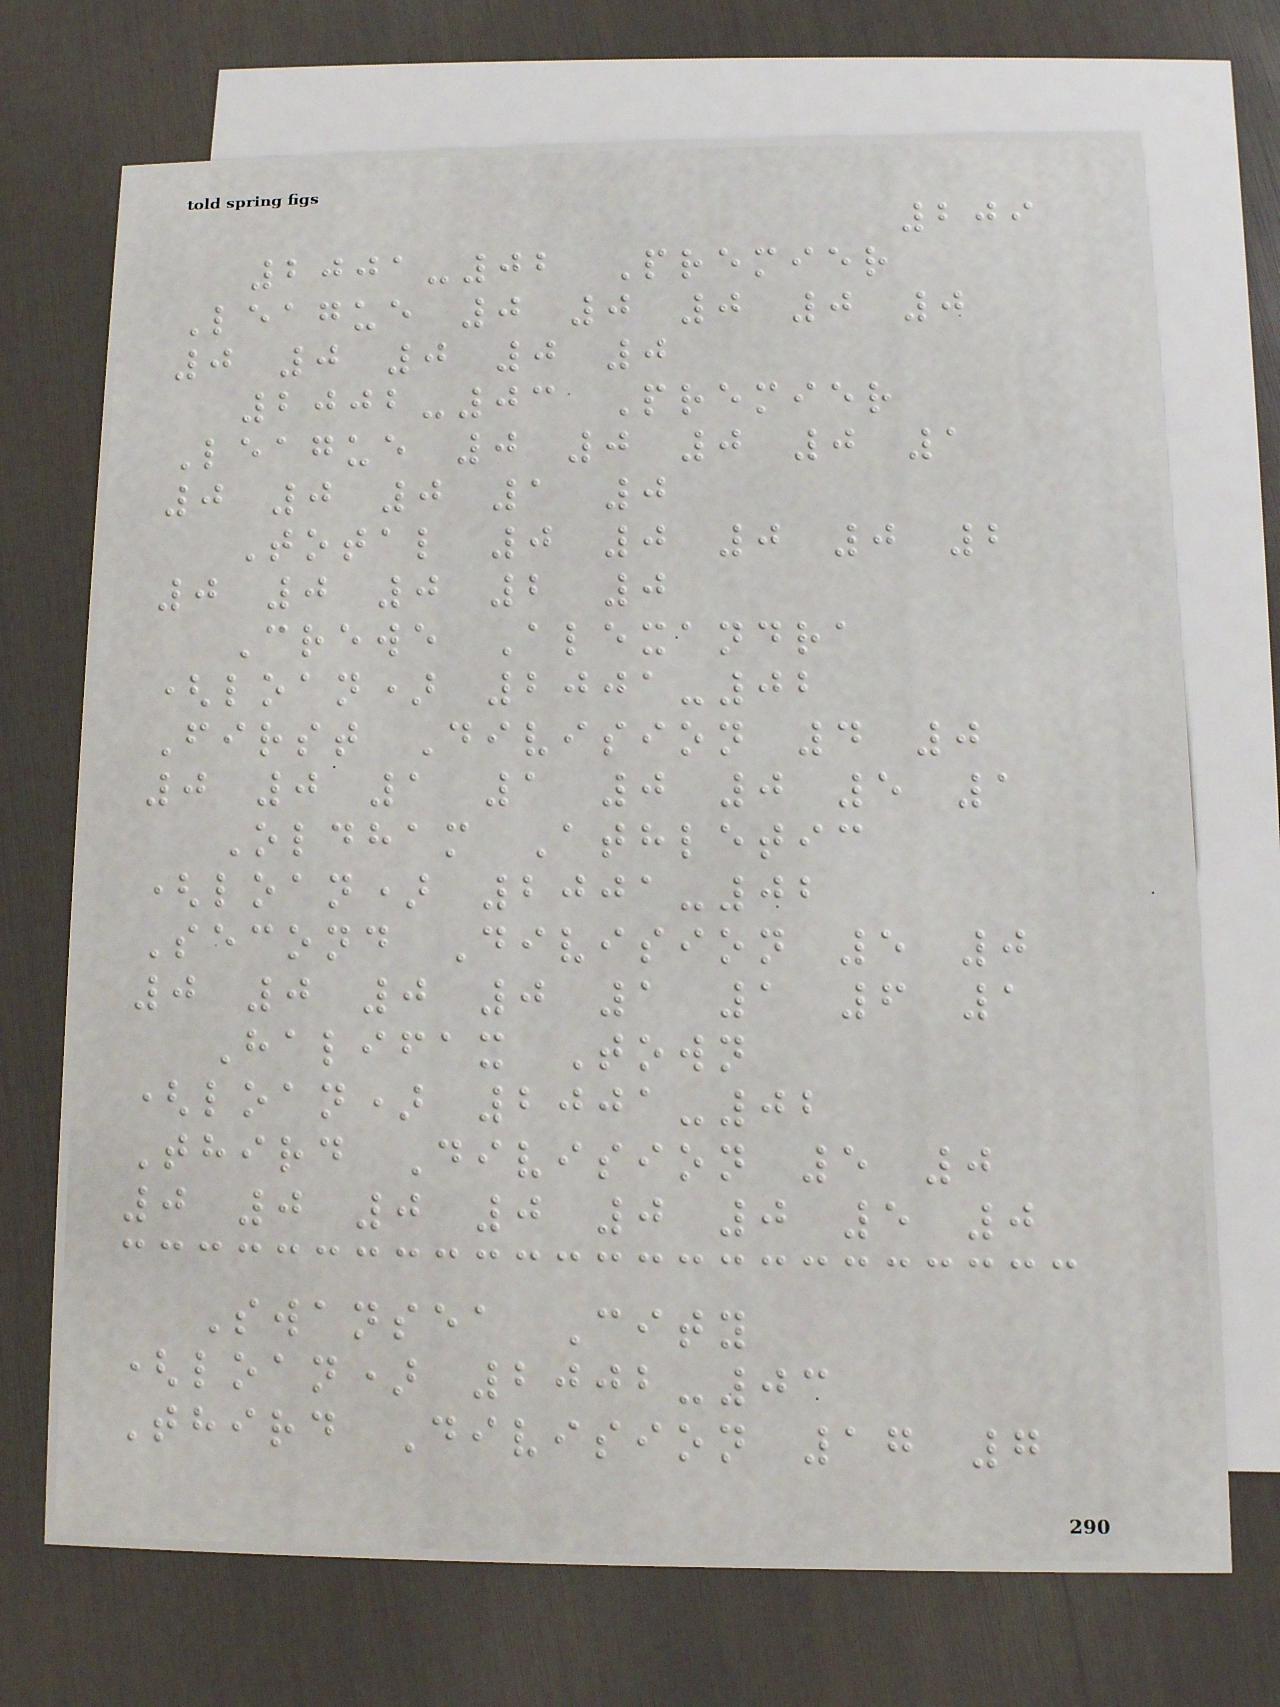209
2001-02 Premier
League 0 0 0 0 0
0 0 0 0 0
2002-03 Premier
League 0 0 0 0 1
0 0 0 1 0
Total 0 0 0 0 2
0 0 0 2 0
Crewe Alexandra
(loan) 2001-02
First Division 4 0
0 0 1 1 0 0 5 1
Oldham Athletic
(loan) 2001-02
Second Division 5 0
0 0 0 0 1 1 6 1
Halifax Town
(loan) 2001-02
Third Division 5 0
0 0 0 0 0 0 5 0
Swansea City
(loan) 2002-03
Third Division 17 7
